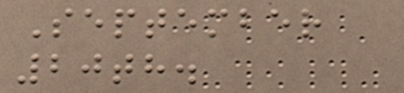September
20th.
